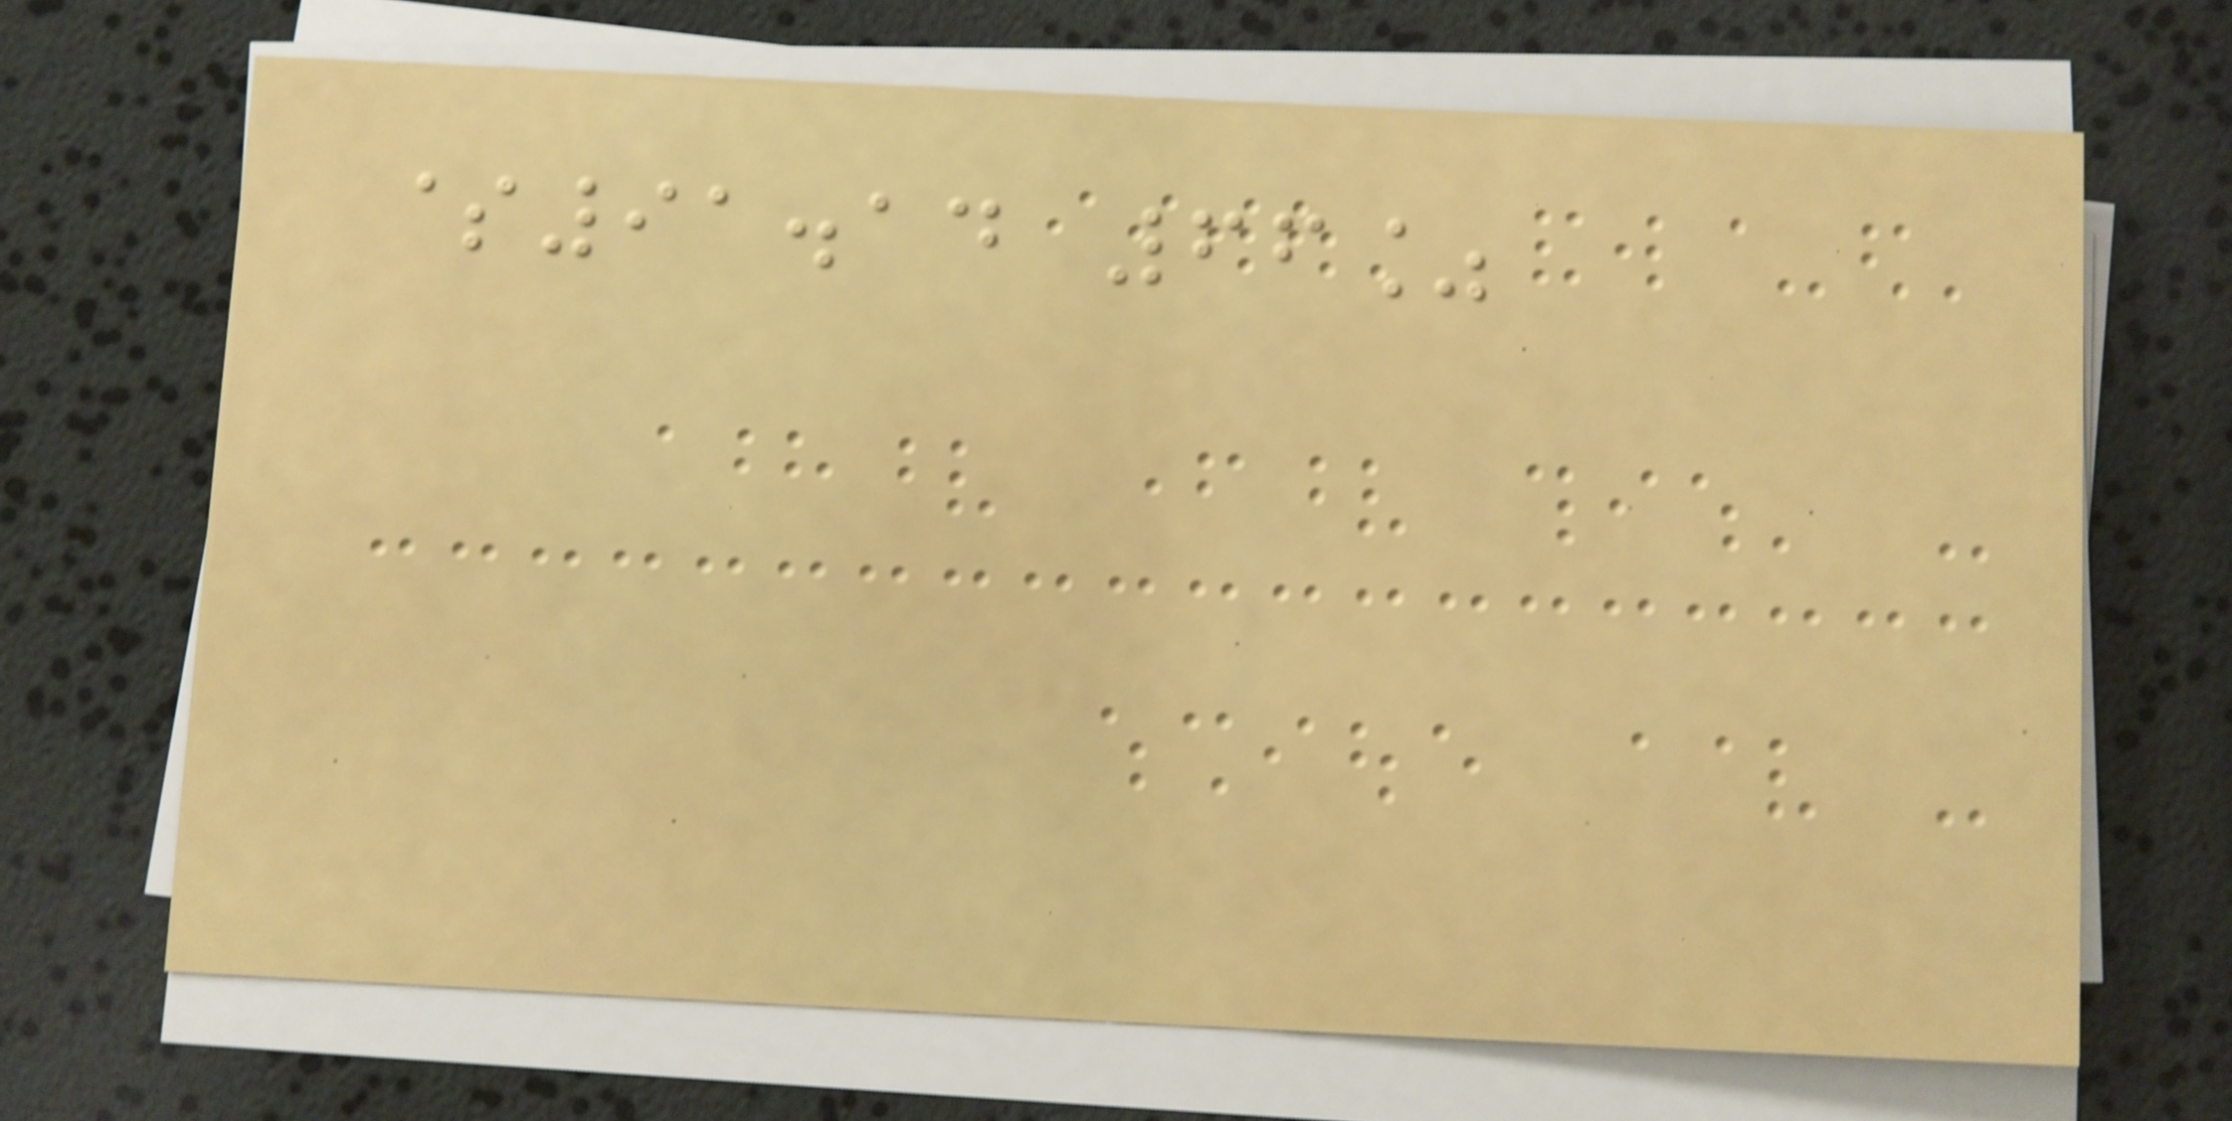$91.14 66%
